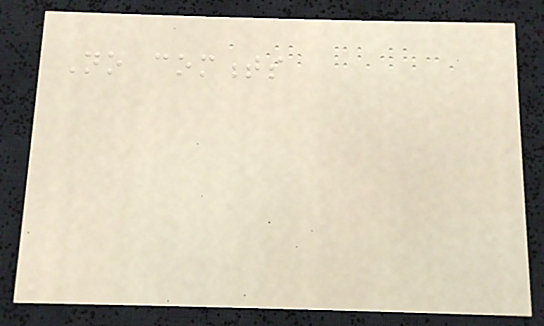No comments
